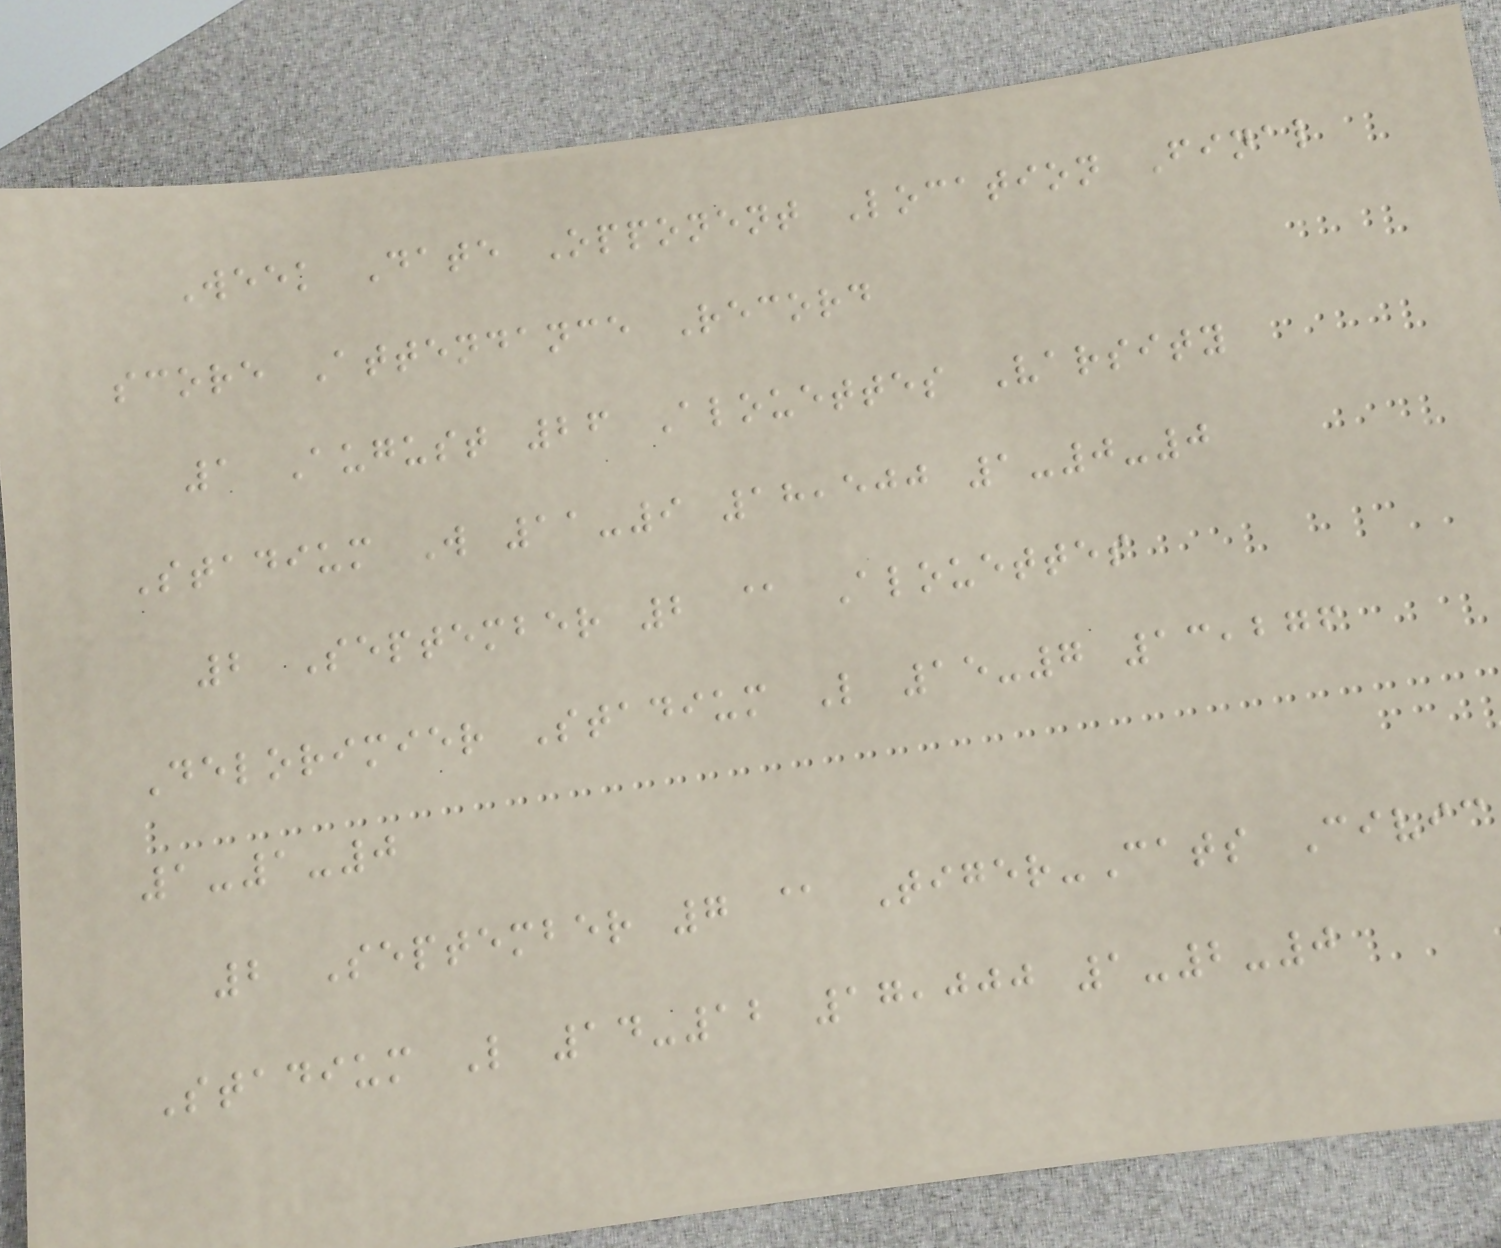Week Date Opponent Location Final
score Attendance Record
1 August 26 Alouettes Varsity
Stadium W 11-9 18,500 1-0-0
2 September 2 @ Alouettes
Delorimier Stadium L 15-7 13,276
1-1-0
2 September 7 @ Tiger-Cats Civic
Stadium L 14-12 17,000 1-2-0
